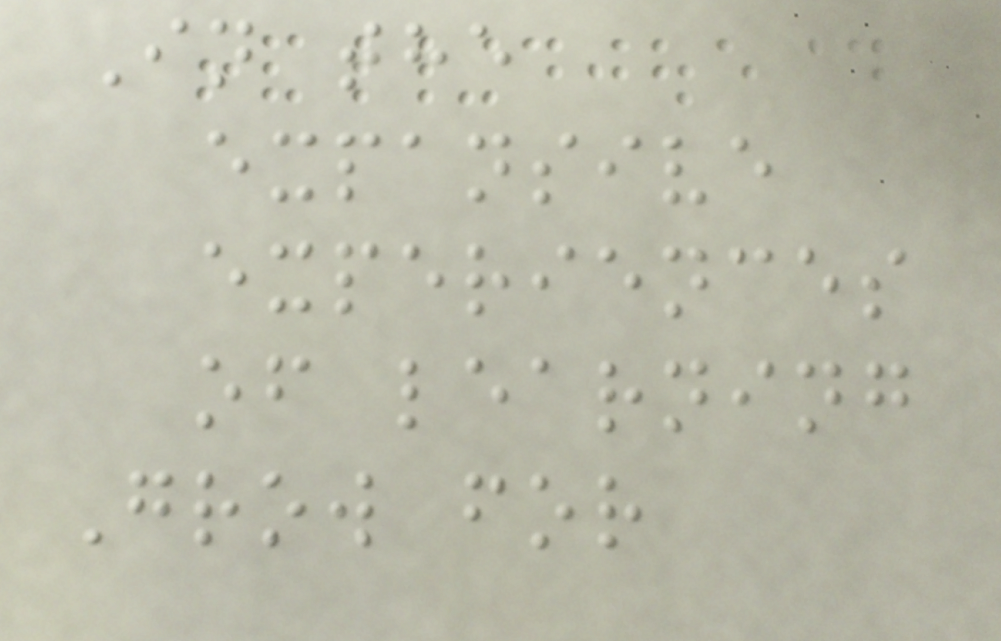In the
expansive
experiences
of learning
Grow for
